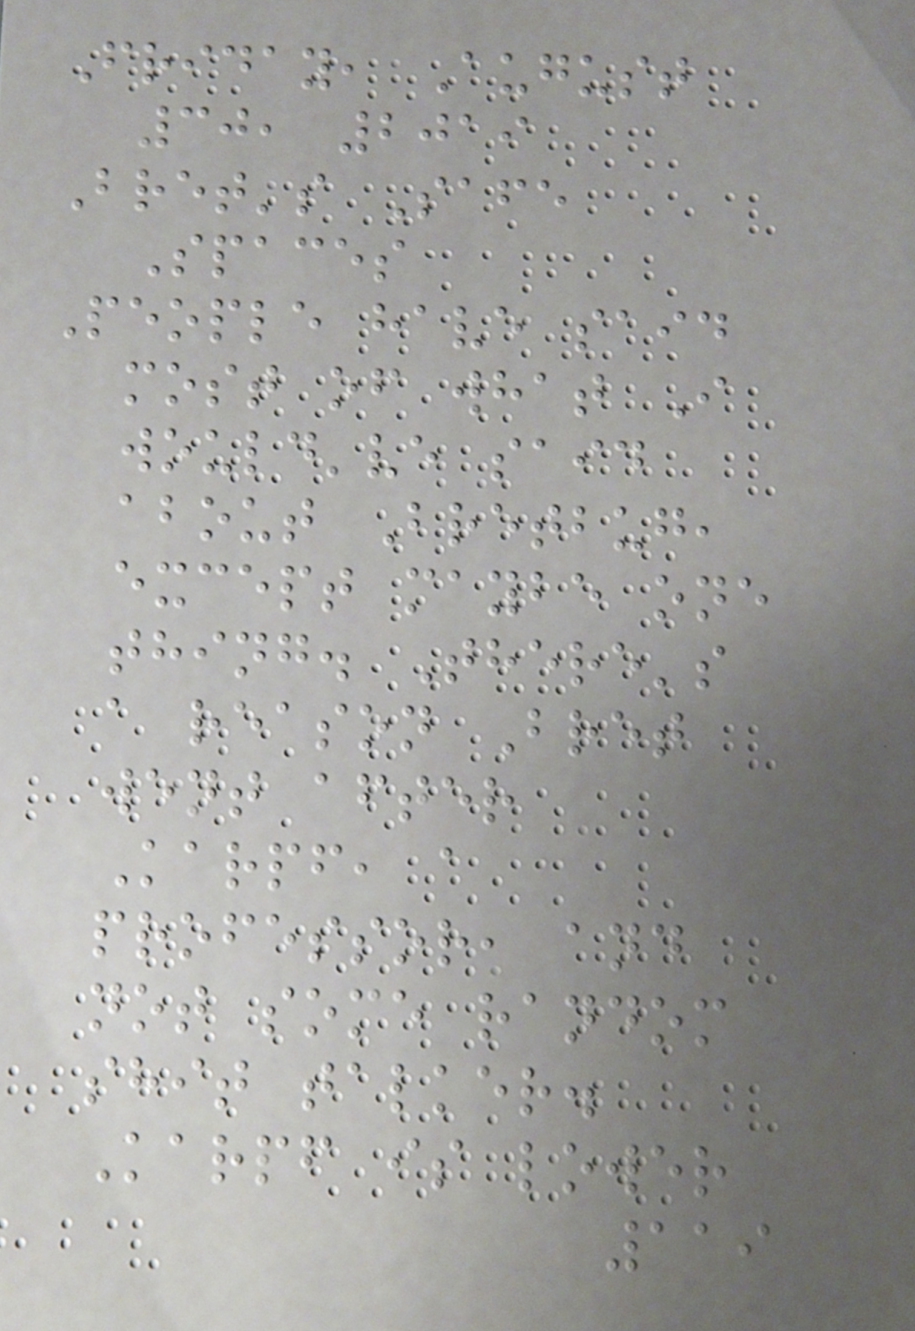Friday, August
30, 2019
Bret's Safe
Spaces
People have said
most of what I
would've said
about Bretbug,
except maybe one
thing. There's
a reason Bret
went after
Karpf, a
professor, and
not some random
shit talker.
Karpf is lower
119
